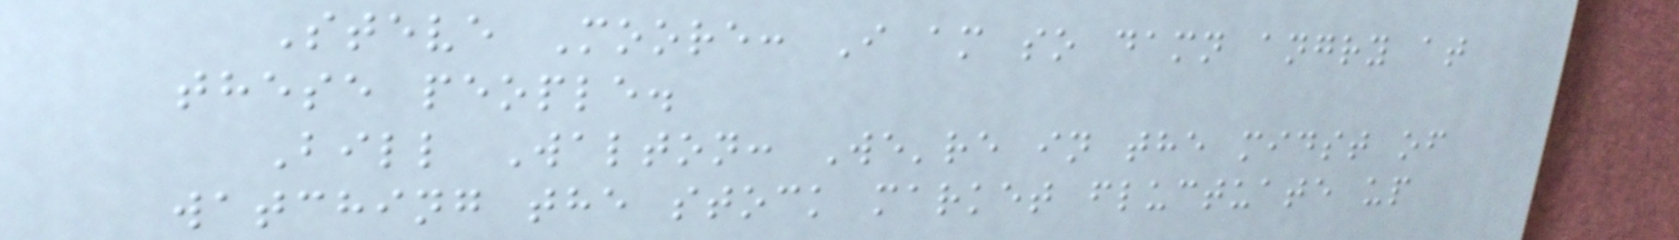Steve Moore: I am so damn angry at
these people.
Bill Walton: We're in the midst of
watching the stock market fluctuate up
